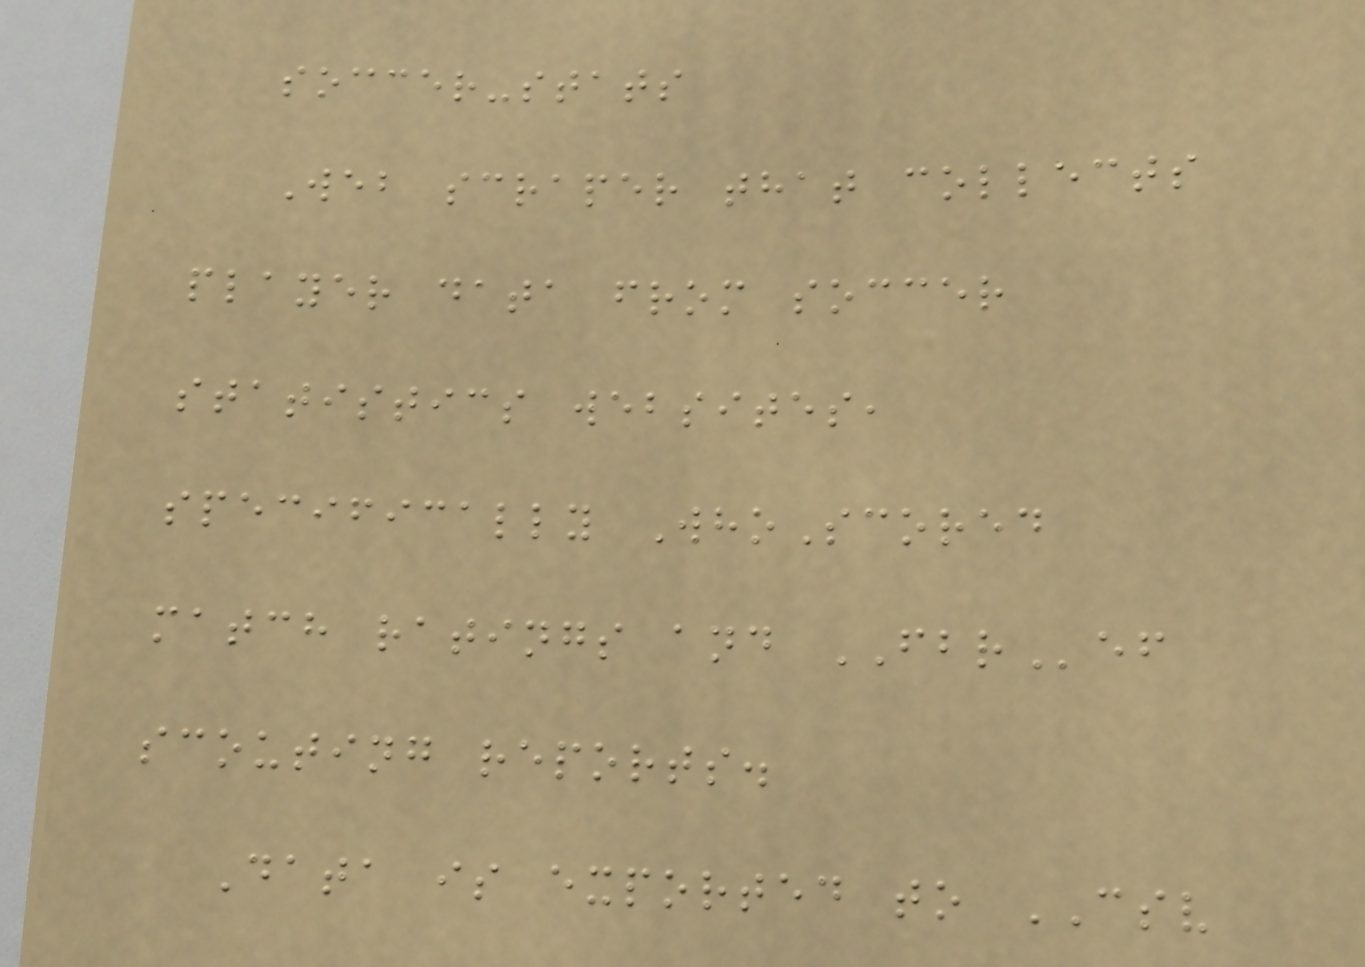soccer-stats
Web scraper that collects
player data from soccer
statistics websites,
specifically WhoScored
match ratings and FBRef
scouting reports.
Data is exported to CSV
